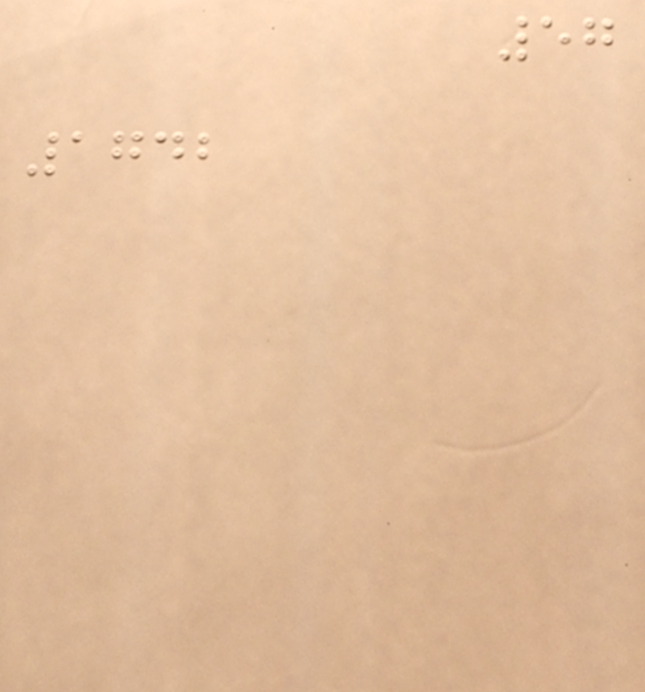57
1742
